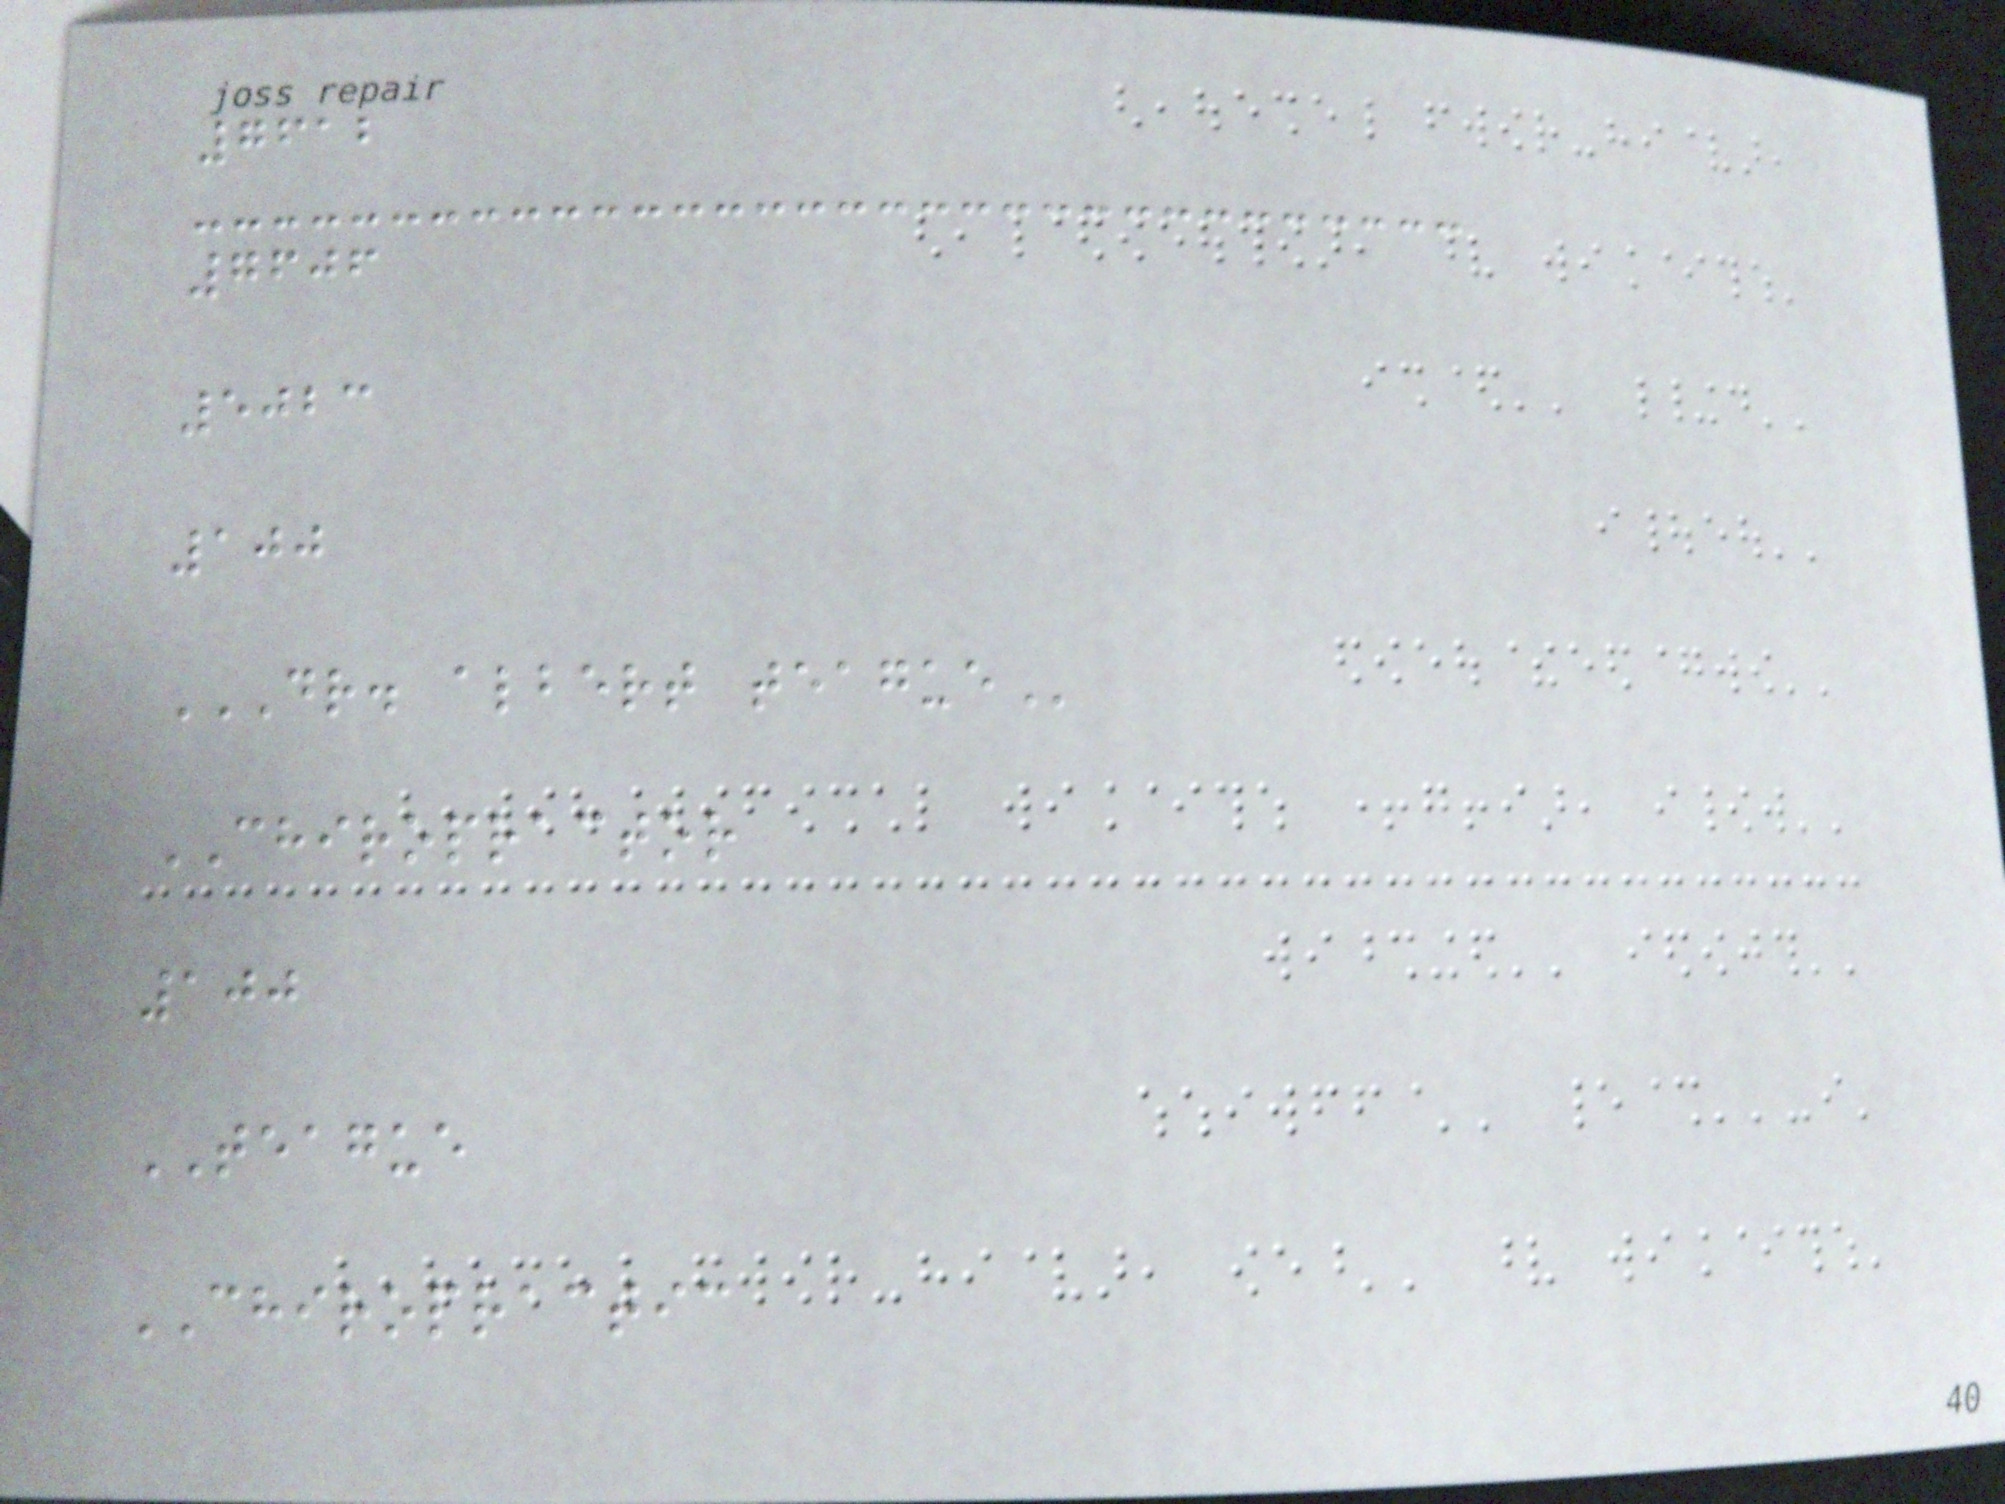7612
7606
5023
100
DR. ALBERT TEAGUE
CHIROPRACTOR
100
TEAGUE
CHIROPRACTIC
